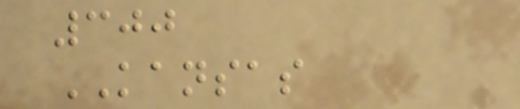300
KANSAS
